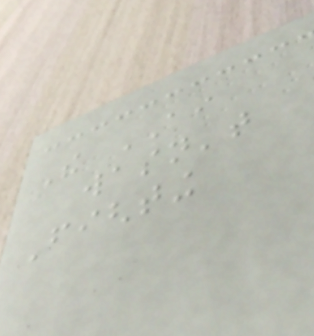The AI
wasn't
Fighting
